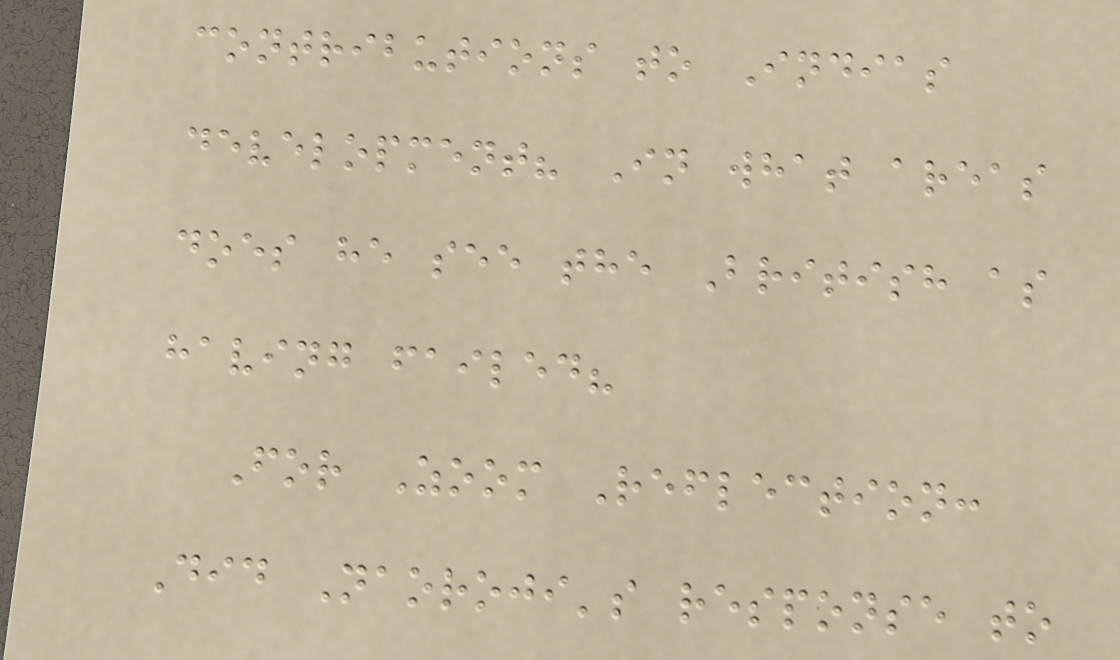contributions to Indias
development? In what areas
does he see the British as
having failed?
For Zoom Reflection:
Did Naoroji's response to
